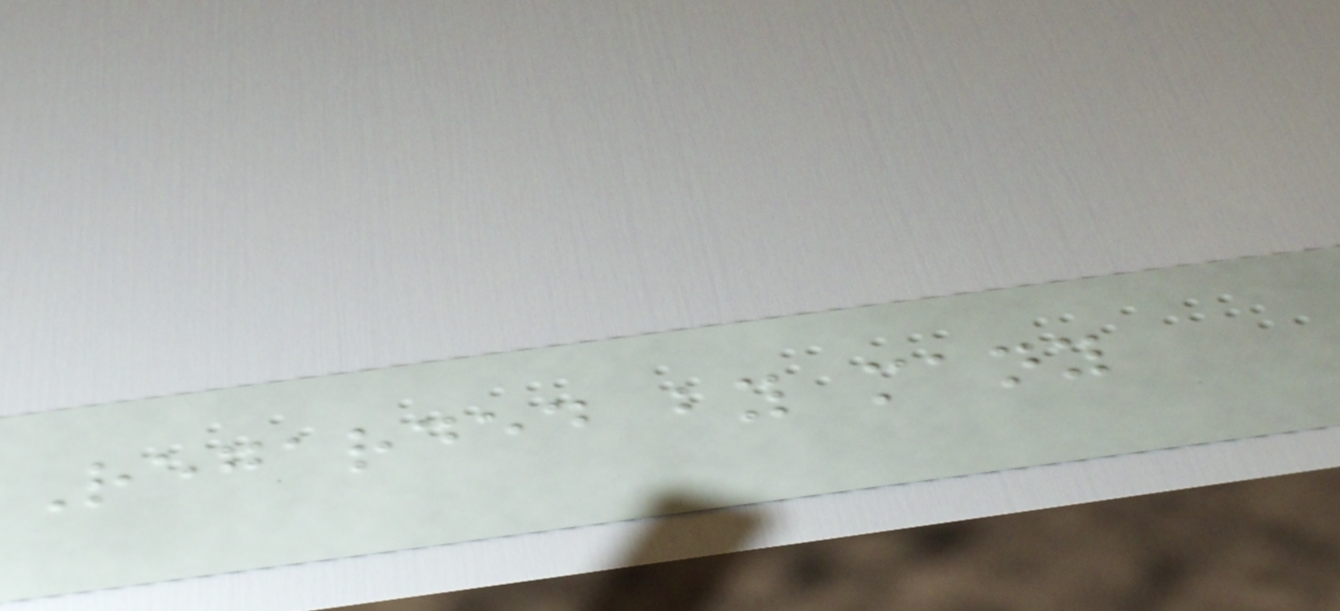Regarded by many
